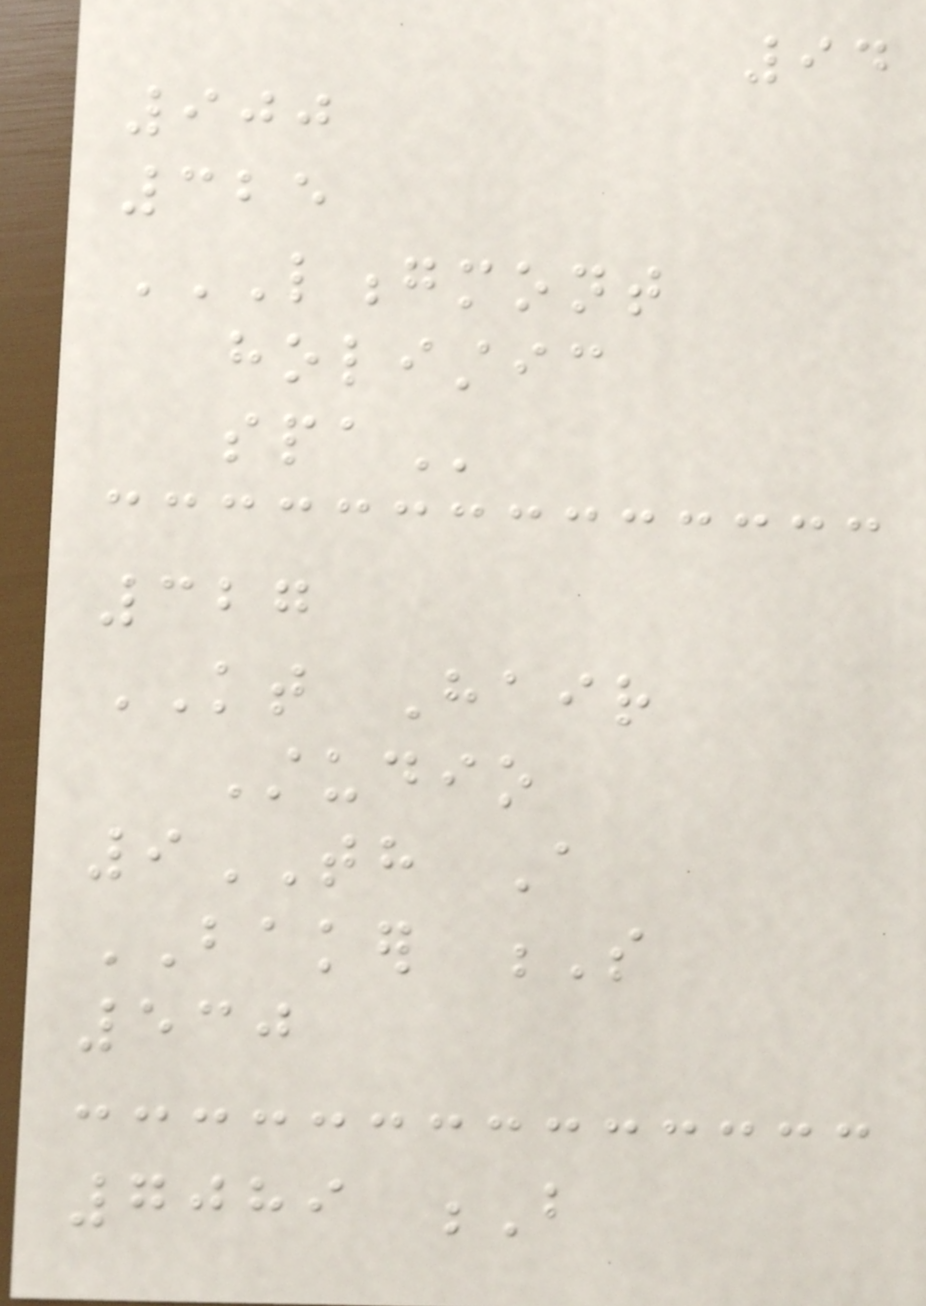94
900
325
LONGMONT
HOLISTIC
SPA
327
KT Hair
Studio
9TH A
BAKER S
530
7089 B
